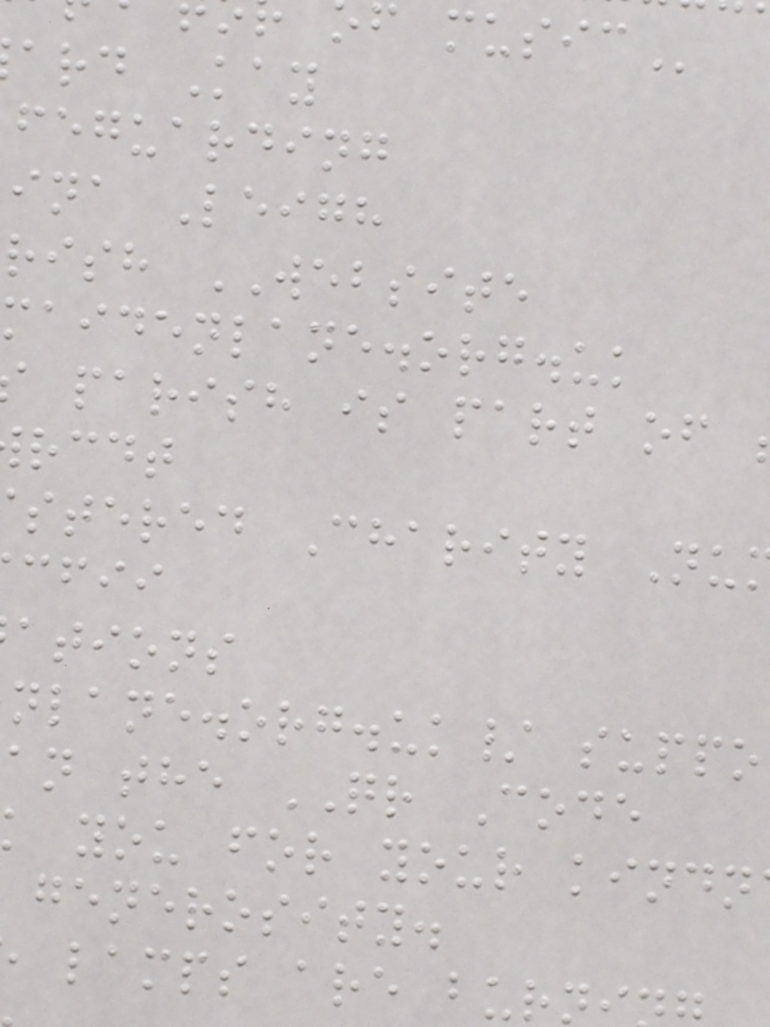ard Kay
feguarding
ina Leigh
rish WEBSITE
maidenlane.org.uk
parish is part of
rcdt
stered Charity Nu
cfii
ations
nlane.org.uk/ suppo
an the QR Code
you for your kindn
generosity.
lamps are
